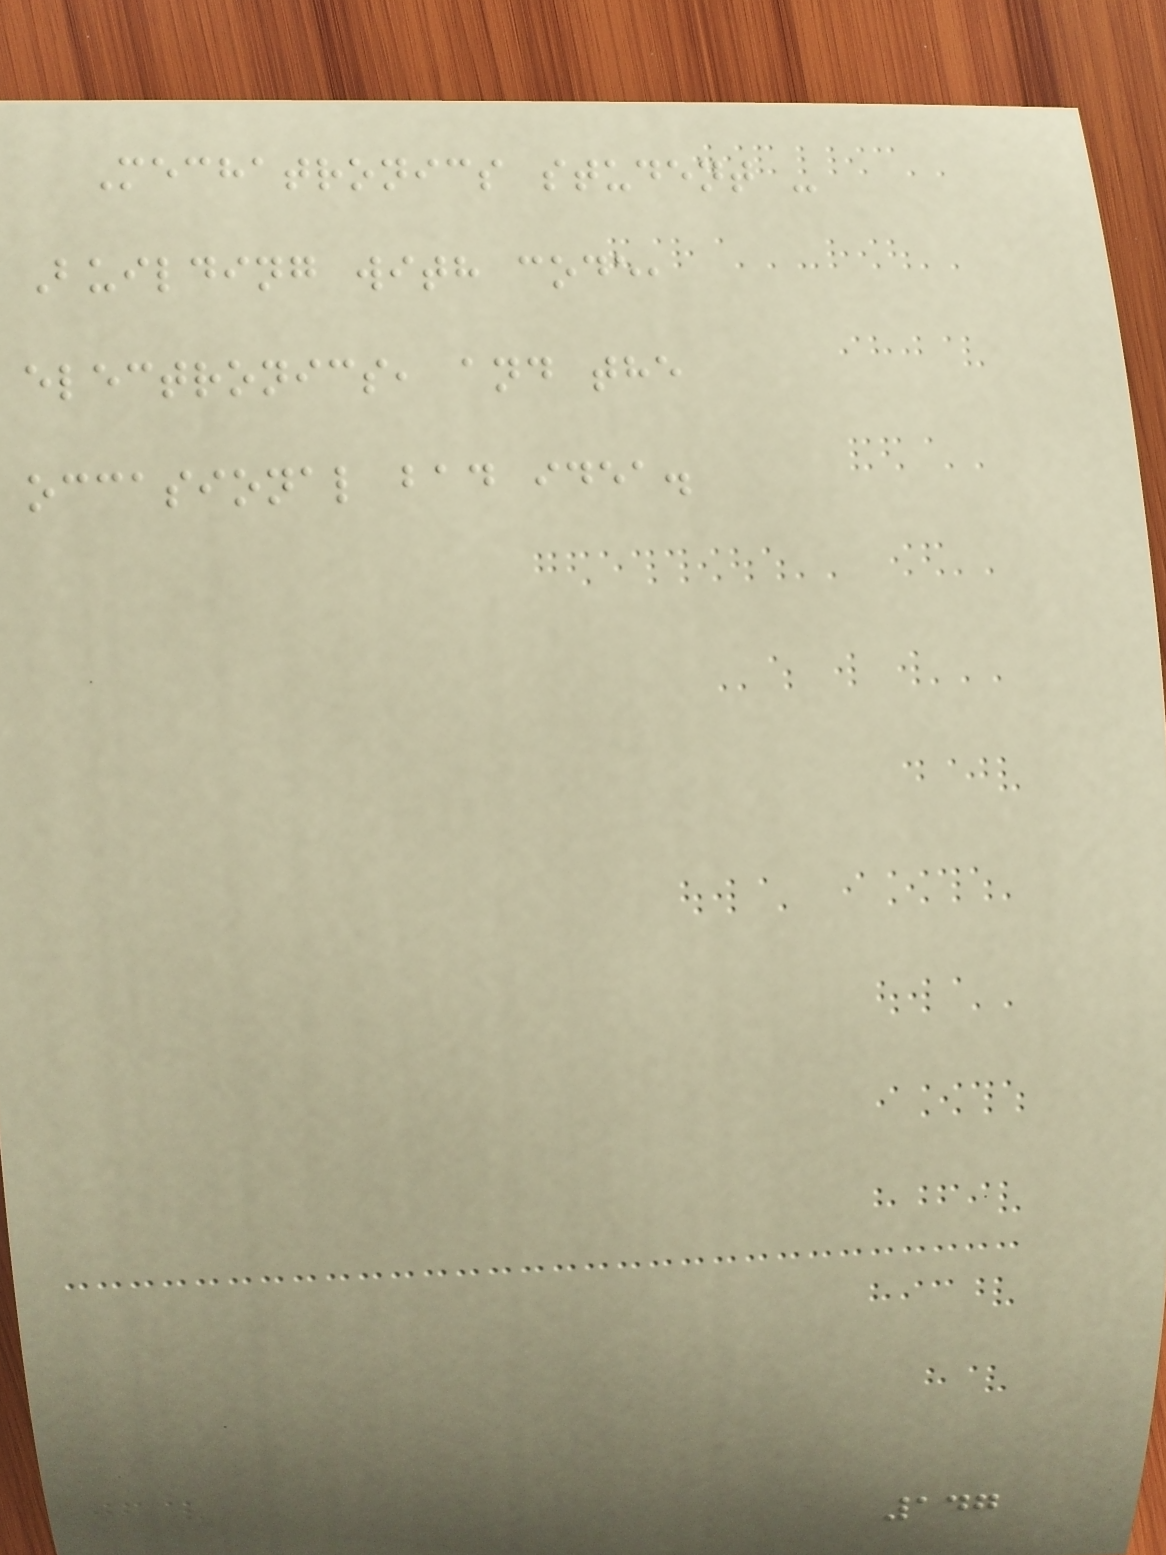Mechatronics student -
Building with code,
electronics, and the
occasional bad idea.
147
